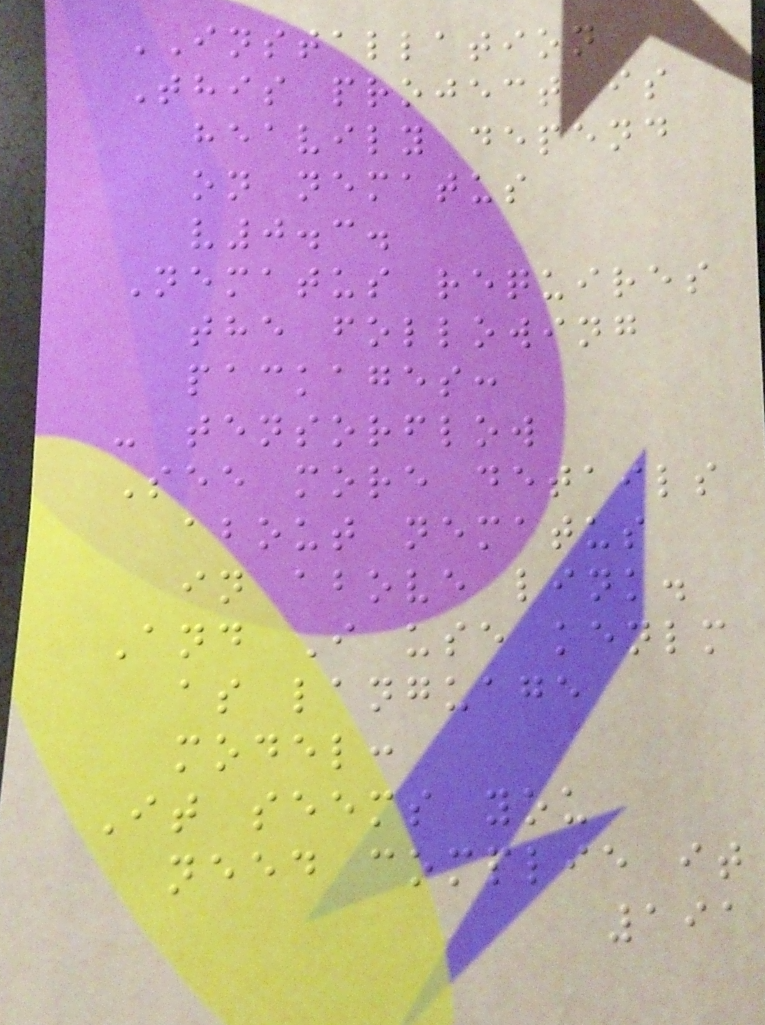INSTALLATION
This project is
heavily depend
on nematus
v0.3.
Nematus requires
the following
packages:
- tensorflow
See more details
about nematus
in above link.
And I use kenlm
as language
model:
It seems you
need complie it
191
